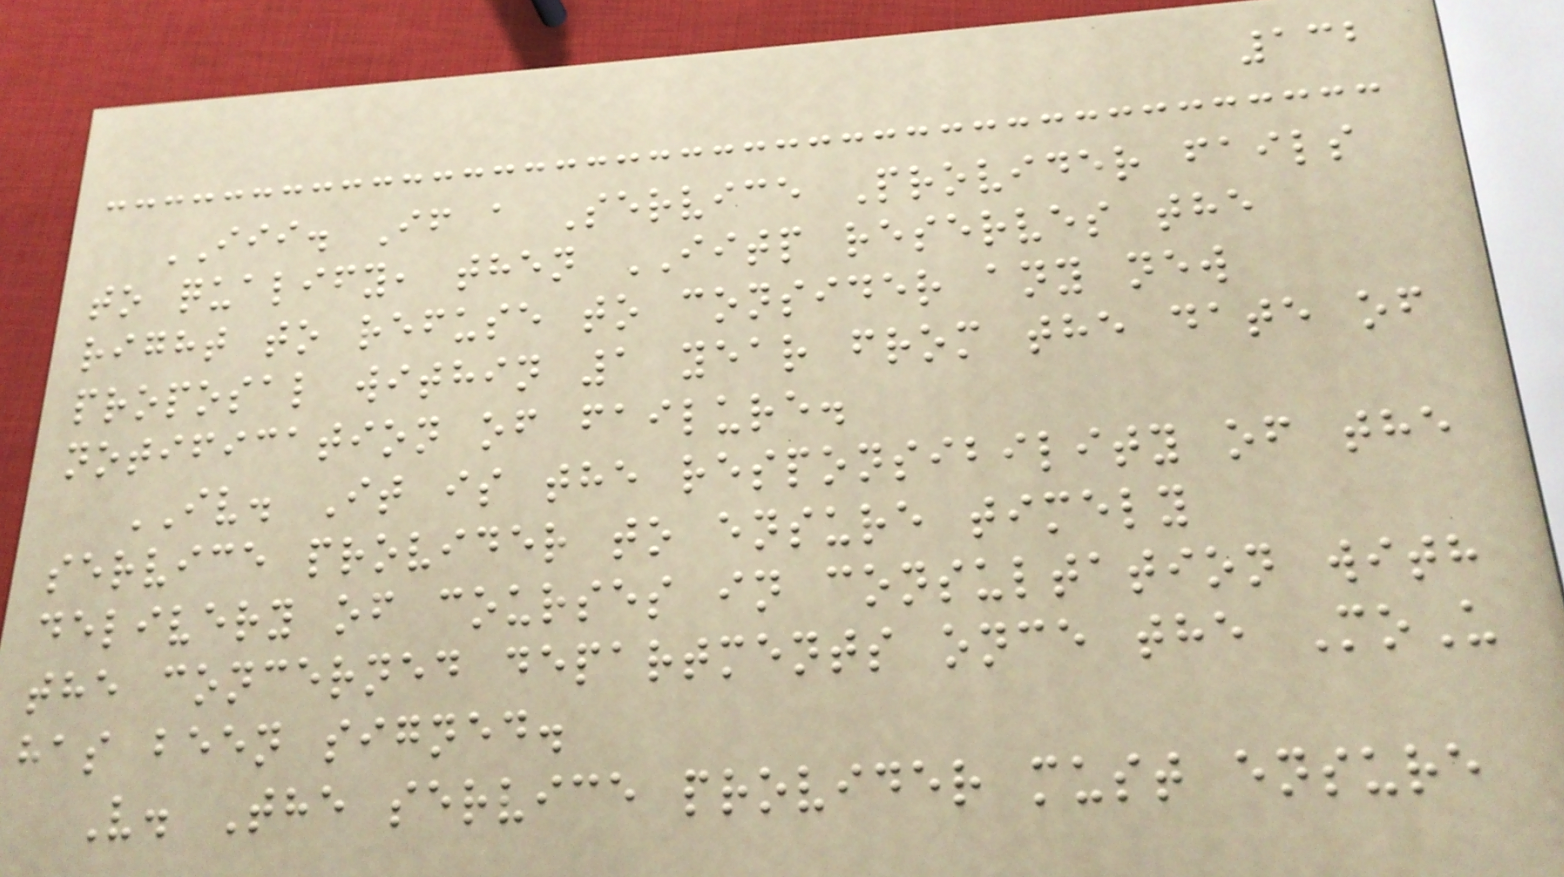132
III. If a Service Provider fails
to qualify, then IITP reserves the
right to refuse to consider any new
proposal within 1 year from the date of
notification of failure.
IV. It is the responsibility of the
service provider to ensure timely
delivery of courses in consultation with
the concerned departments once the MoU
has been signed.
V. The service provider must ensure
